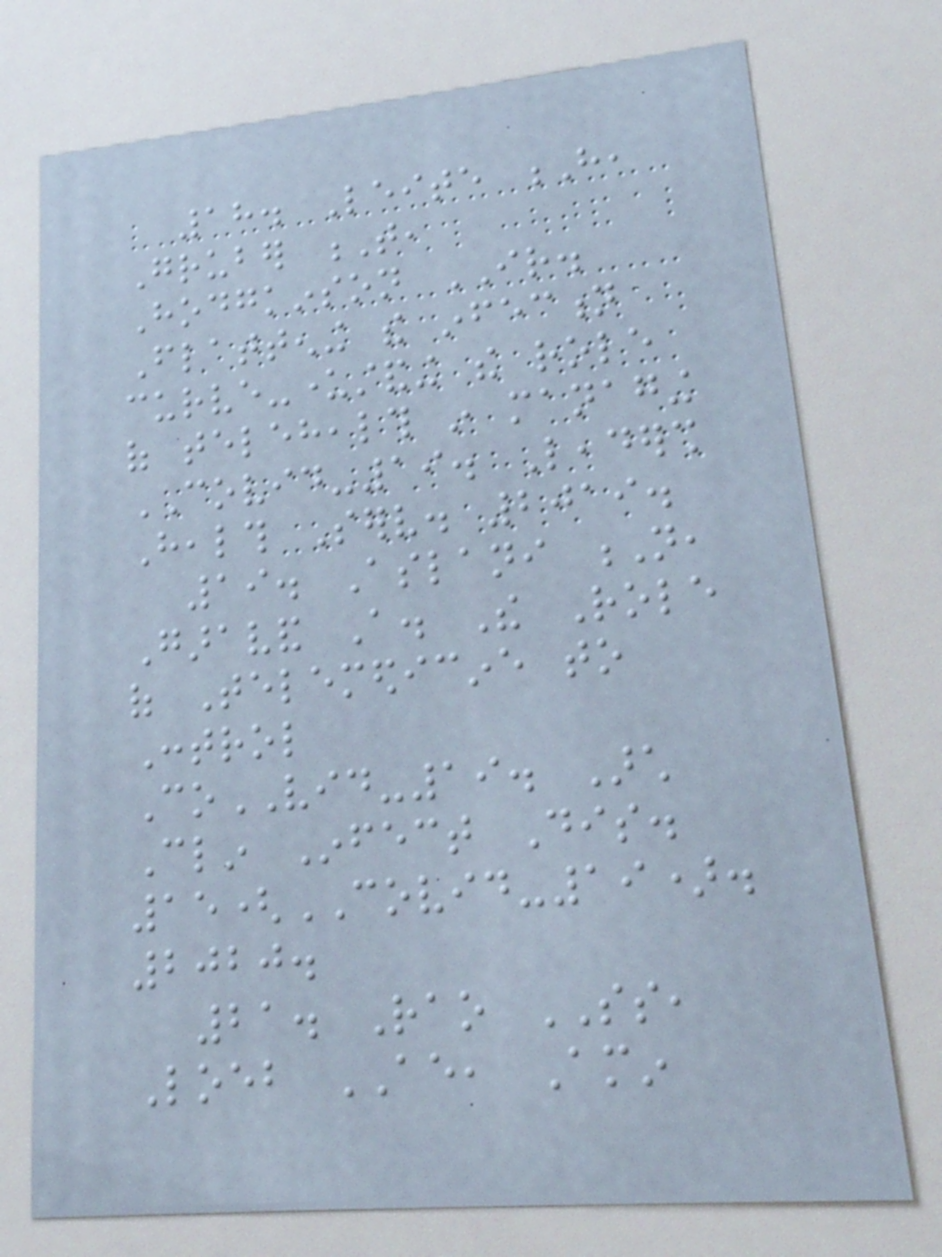18. Leite H,
Gruber T,
Hodgkinson IR.
Flattening the infection
curve-understanding the role
of telehealth in managing
COVID-19. Leadersh
Health Serv. 2019.
19. Aslani N,
Garavand A. The Role
of Telemedicine to
Control
CoVID-19. Arch
Clin Infect Dis.
15(COVID-19).
2020.
21. Rao SS,
Loeb AE, Amin
